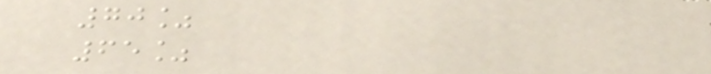70%
65%
